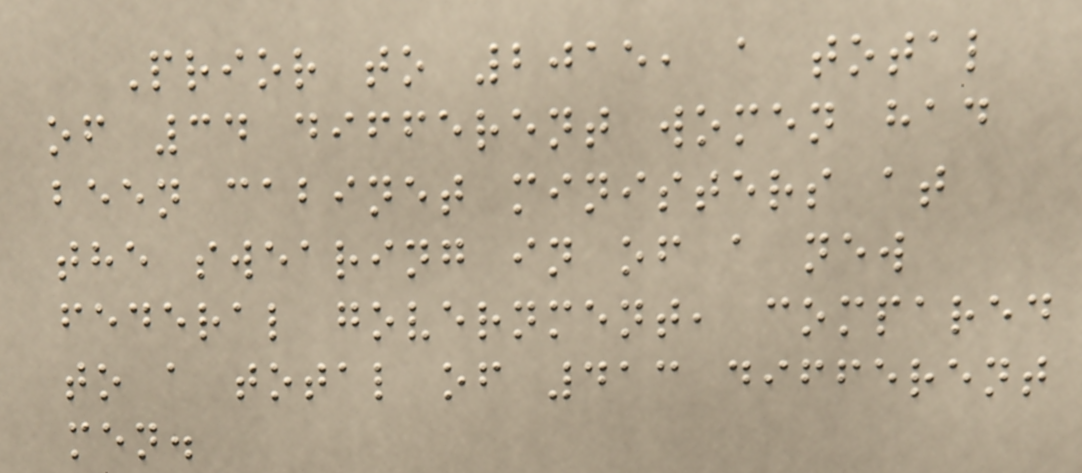Prior to 2015, a total
of 34 different women had
been cabinet ministers at
the swearing in of a new
federal government, compared
to a total of 413 different
men.
